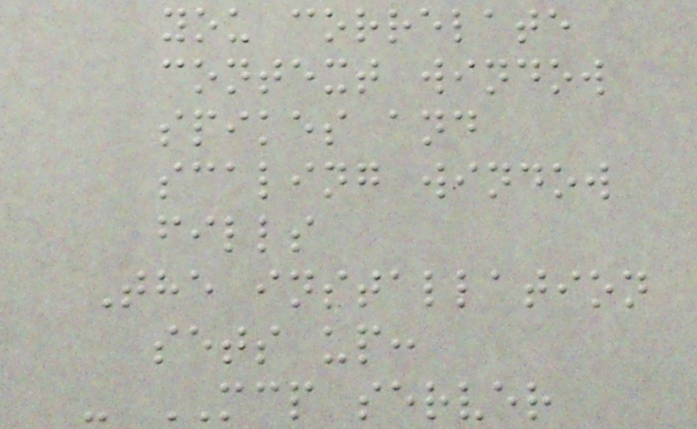you correlate
context window
spikes and
scaling window
fills
The installation
sets up:
- MCP server
